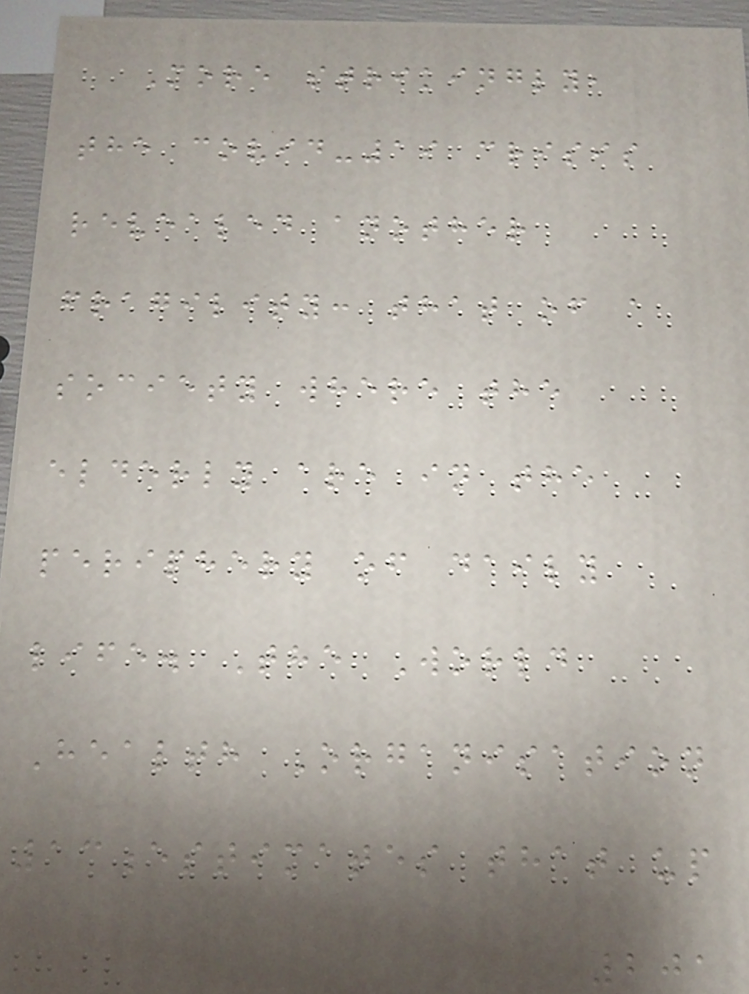More strikingly,
the covid-19 crisis
revealed another
fragility: that of a
society where the
elderly are in the
periphery of daily
life. The World
Health Organisation
13estimates that up
201
